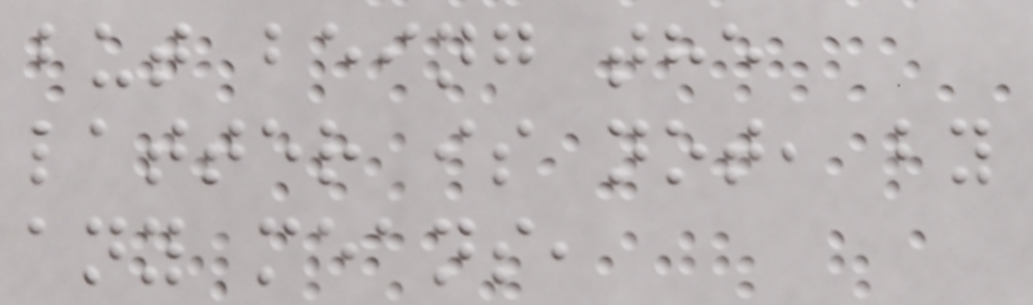but being the
latter is not, by
any means,
